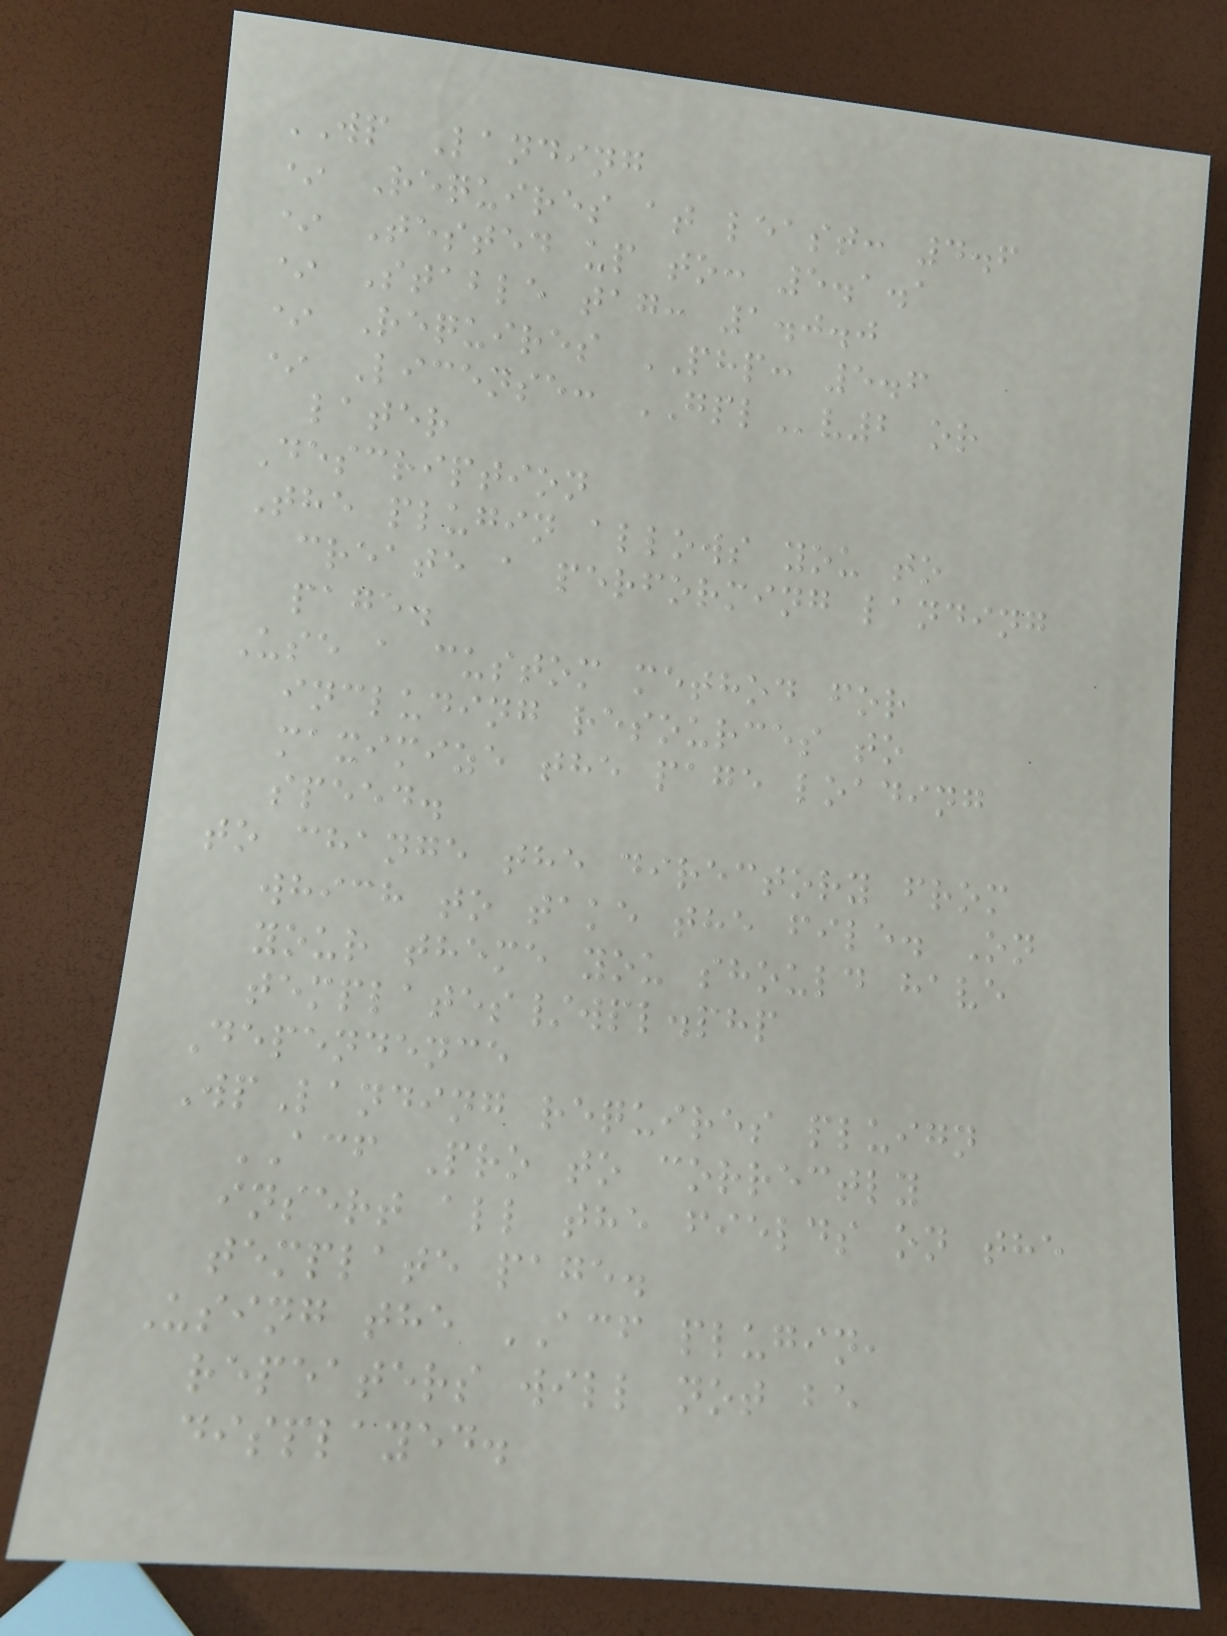WP Landing
* Requires at least: 4.6
* Tested up to: 5.1.1
* Stable tag: 1.0.0
* Requires PHP: 5.6
* License: GPLv2 or
later
Description
The plugin allows you to
create a performing landing
page.
Use a custom method for
including resources to
maximize the page loading
speed.
to change the directory from
which to take the file. On
your theme you should have
templates/wpl.php
Dependence
WpLanding requires pluign
ACF Pro to correctly
insert all the fields on the
template page.
Using the ACF plugin,
repeaters will not be
displayed.
